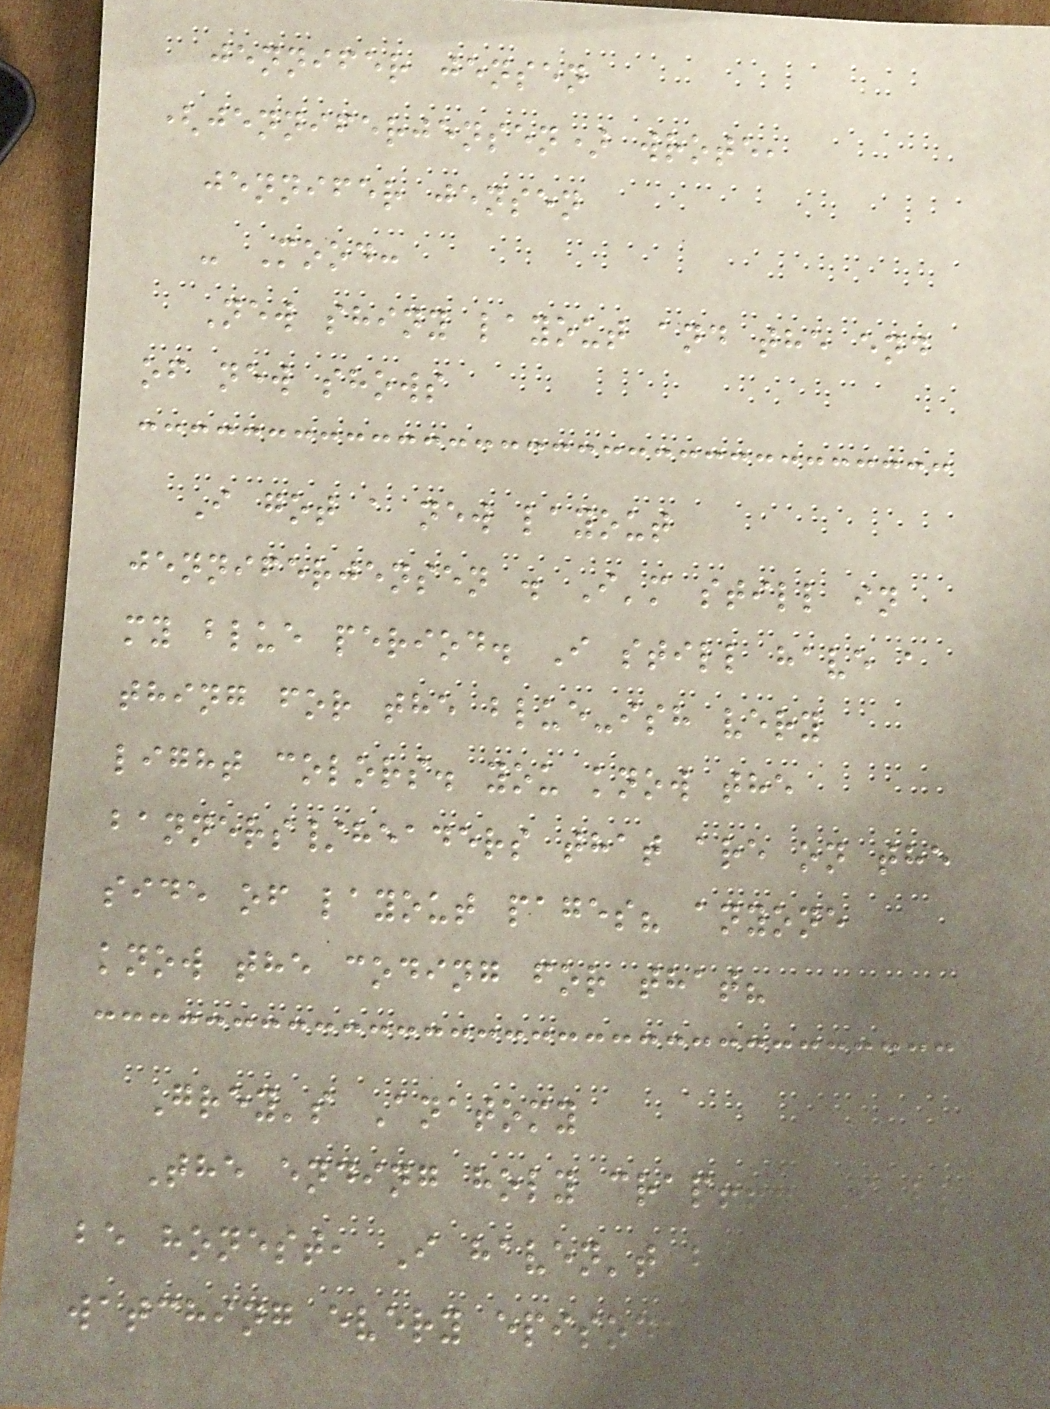jennifer jensen
(jenniferjensen) wrote,
jennifer jensen
- Mood:
New shiny layout and the end
of new shows
I got a new layout
jenniferjensen . I'm still in
my blue period. I still have a
thing for the blue-ish very
light colors. you know the
banners/headers that are on the
side of layout pages? anyone
know the coding for that?
Grey's Anatomy
The ending holy crap!!! I'll
be honest, I haven't been
watching every episode of
